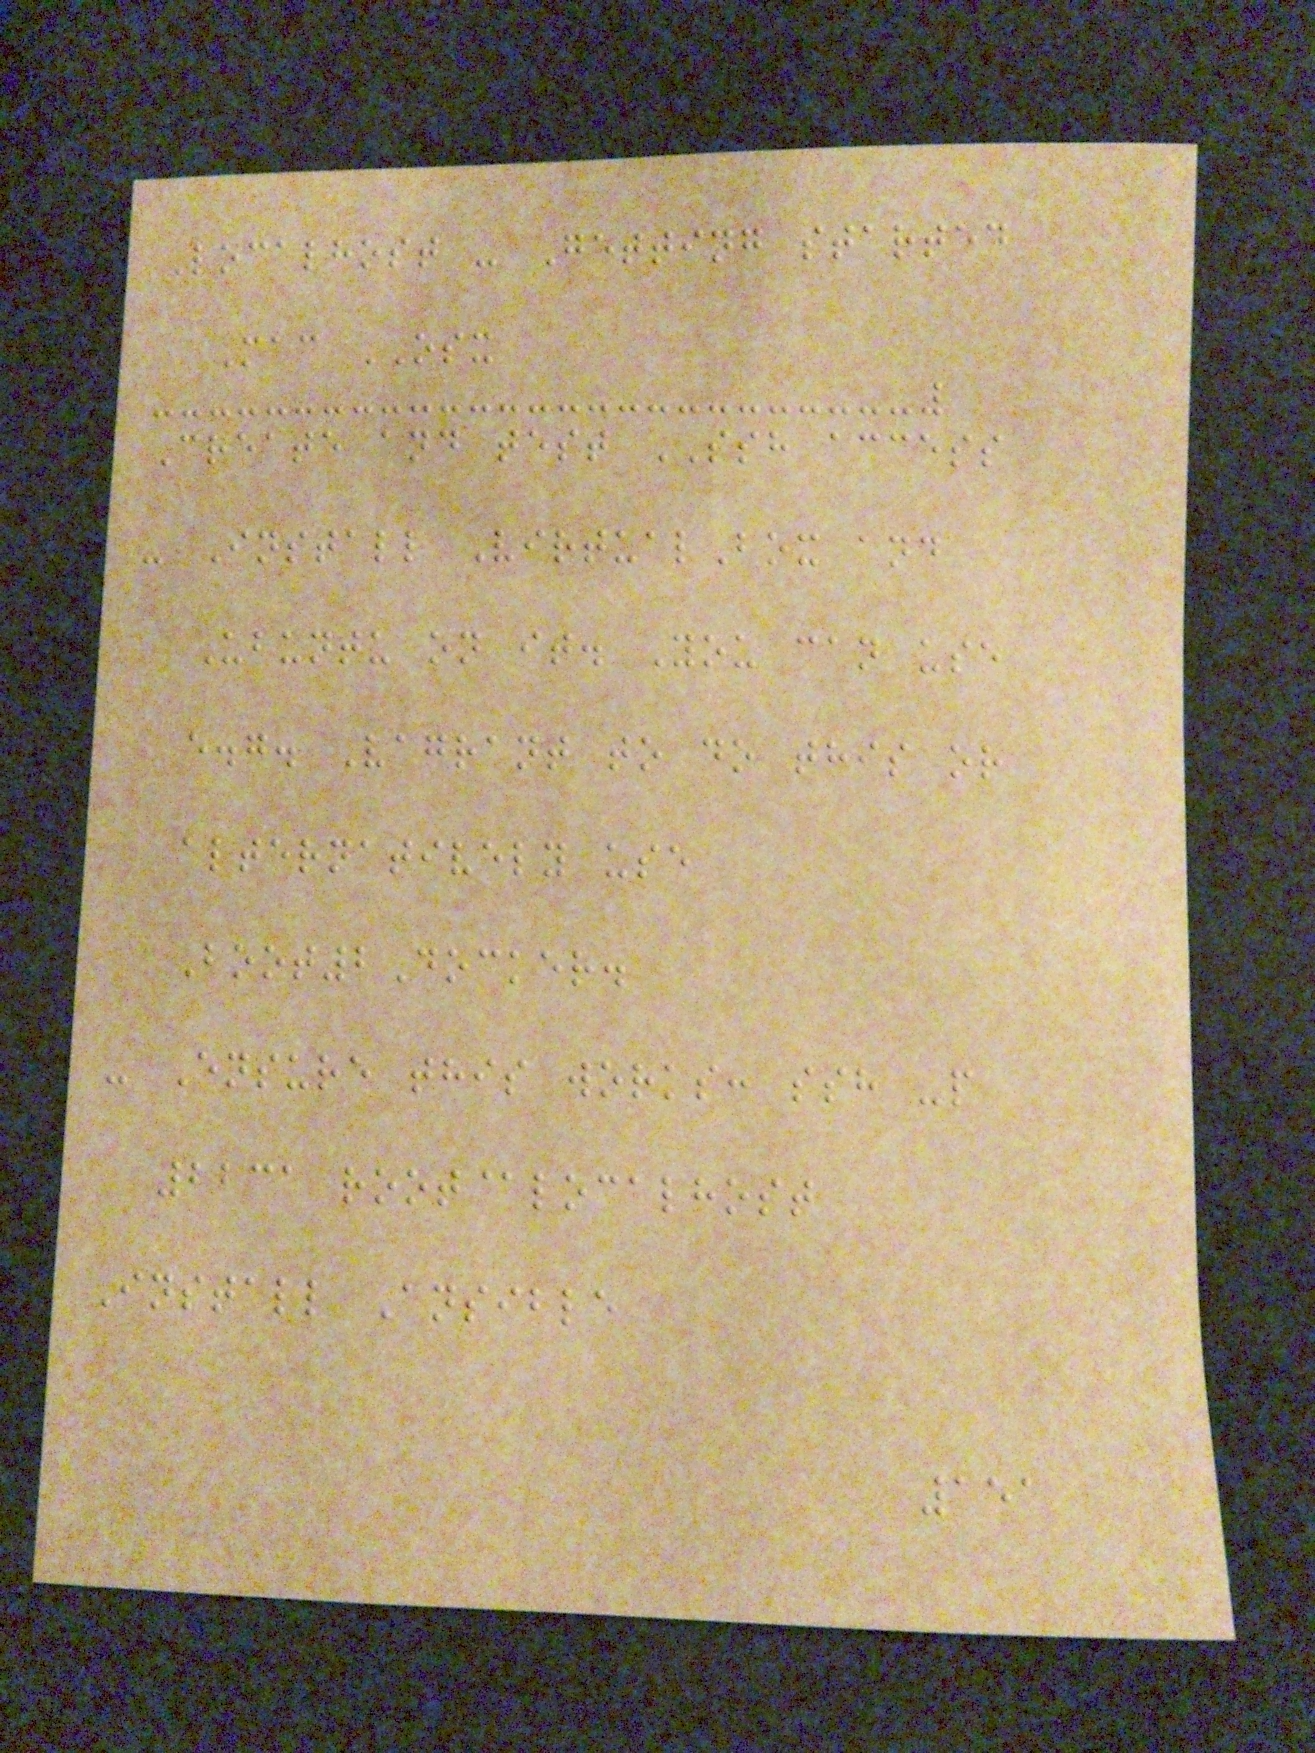Localhost - Getting started
Mac OSX
Create and test SSH access
- Install VirtualBox and
Ubuntu on it. You can use
e.g. Vagrant to do this or
alternatively use
Boot2Docker.
- Ensure this works: ssh -p
2231 root@localhost
Install Ansible
151
